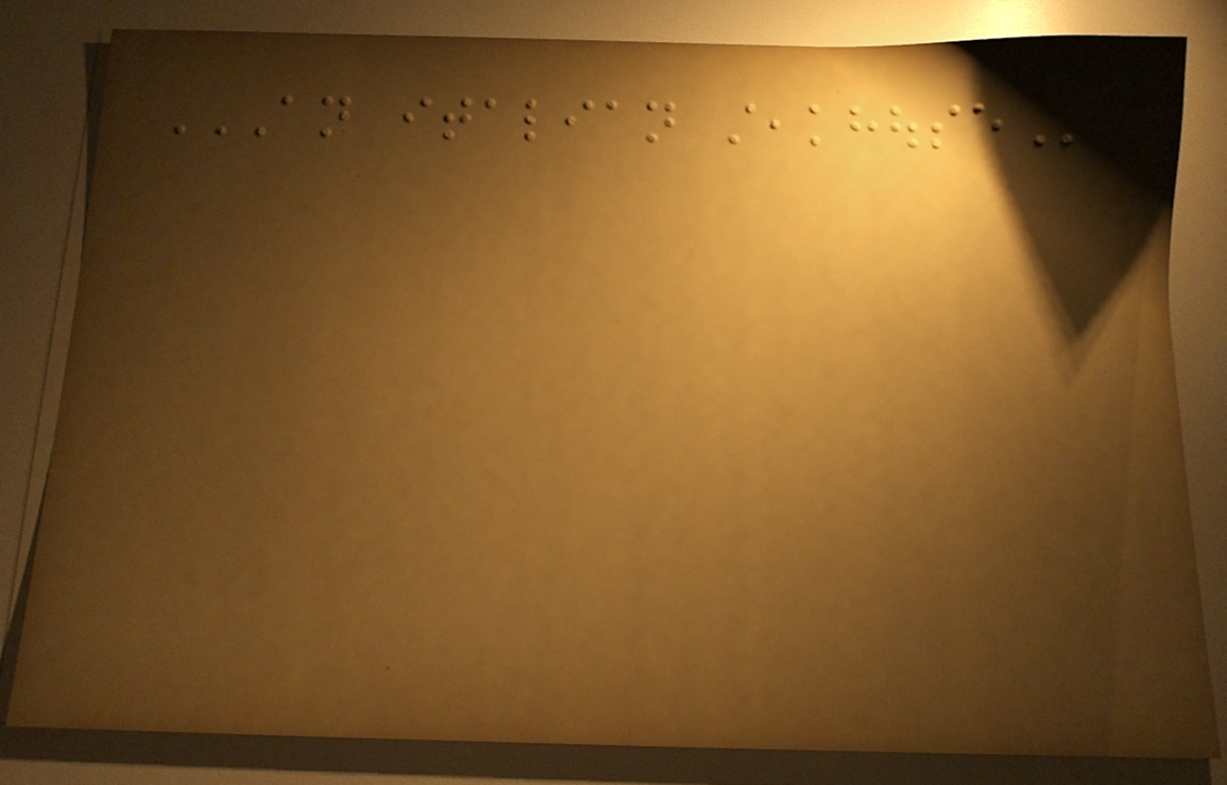AN ITALIAN STEAKHOUSE
